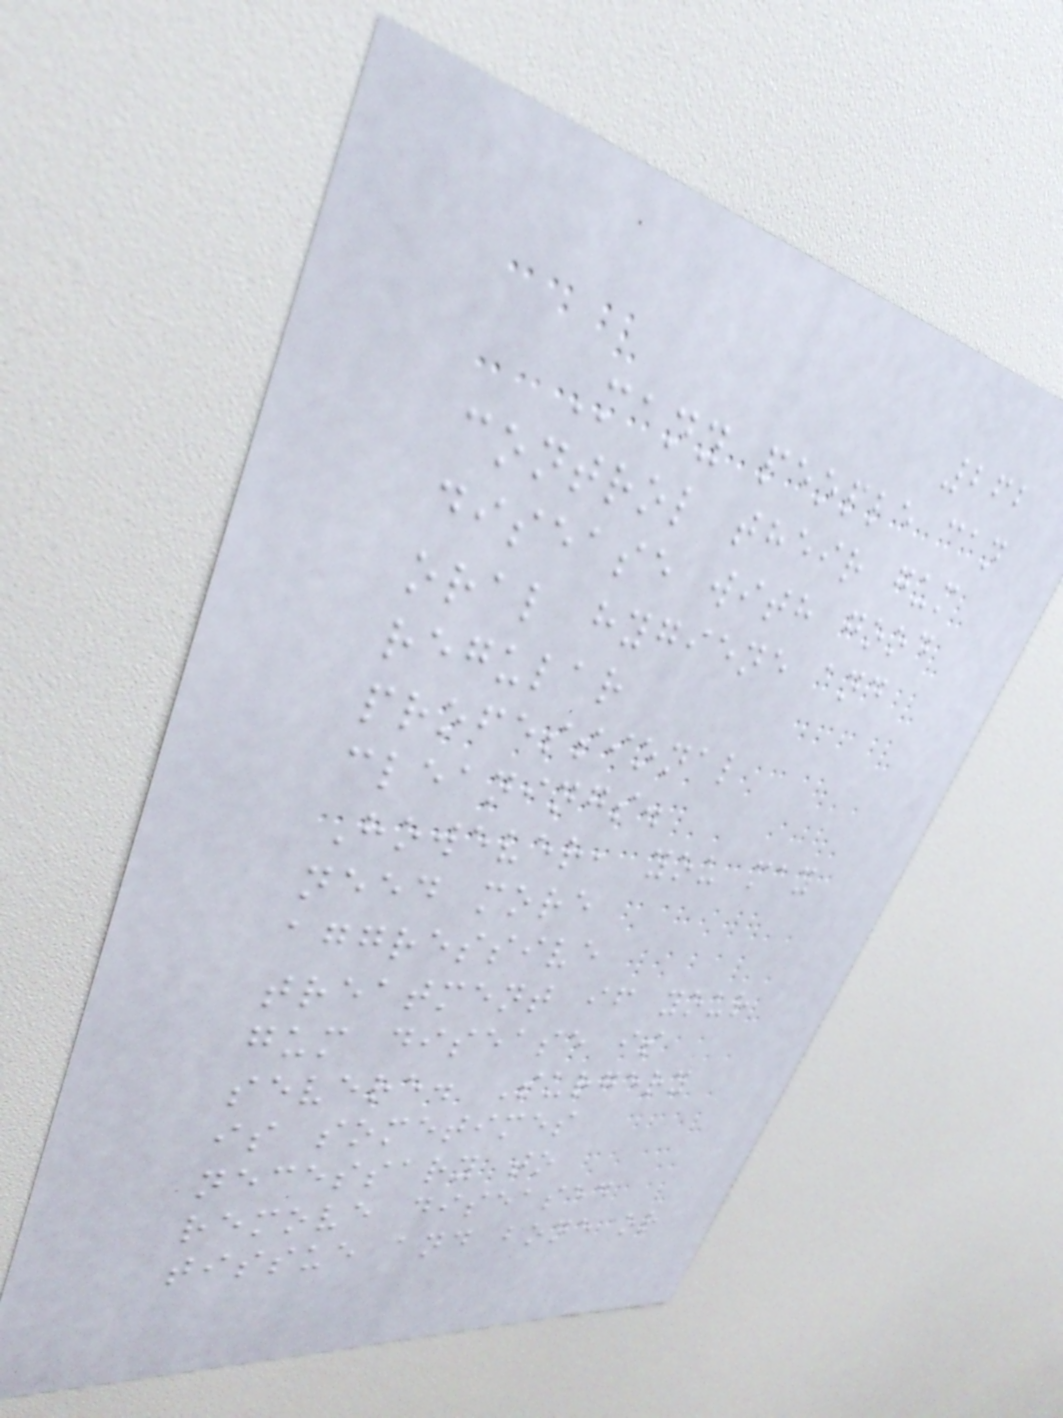262
Many people can
control their gum
disease with good
oral hygiene and
regular
professional
cleanings.
However, you may
need more
aggressive
treatment if your
gum disease is
severe. Surgery
is sometimes
necessary to
remove diseased
tissue and bone or
